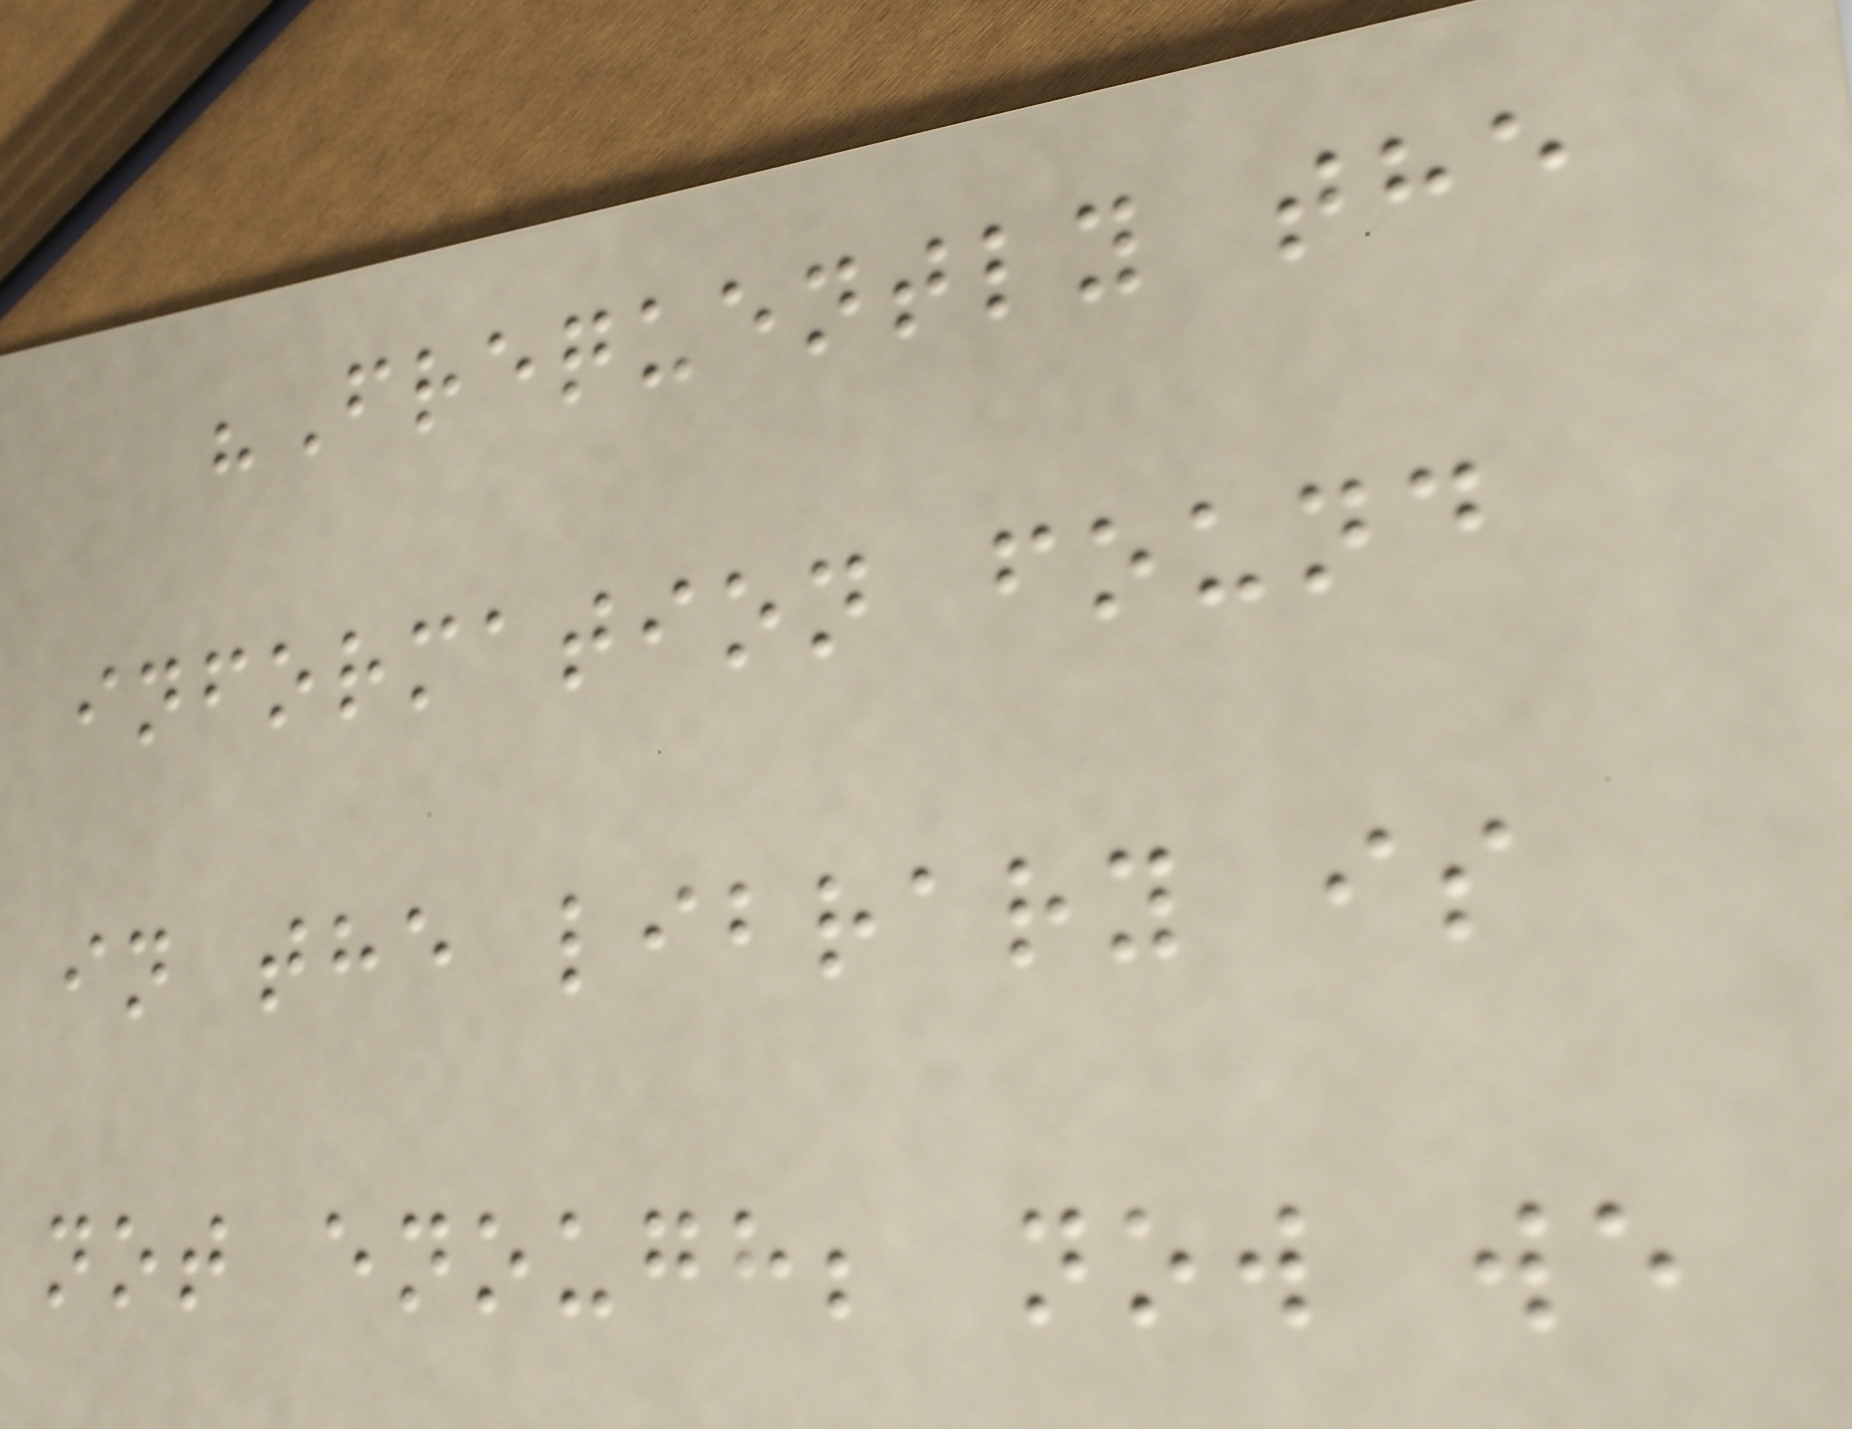"Frequently the
information found
in the library is
not enough; now we
